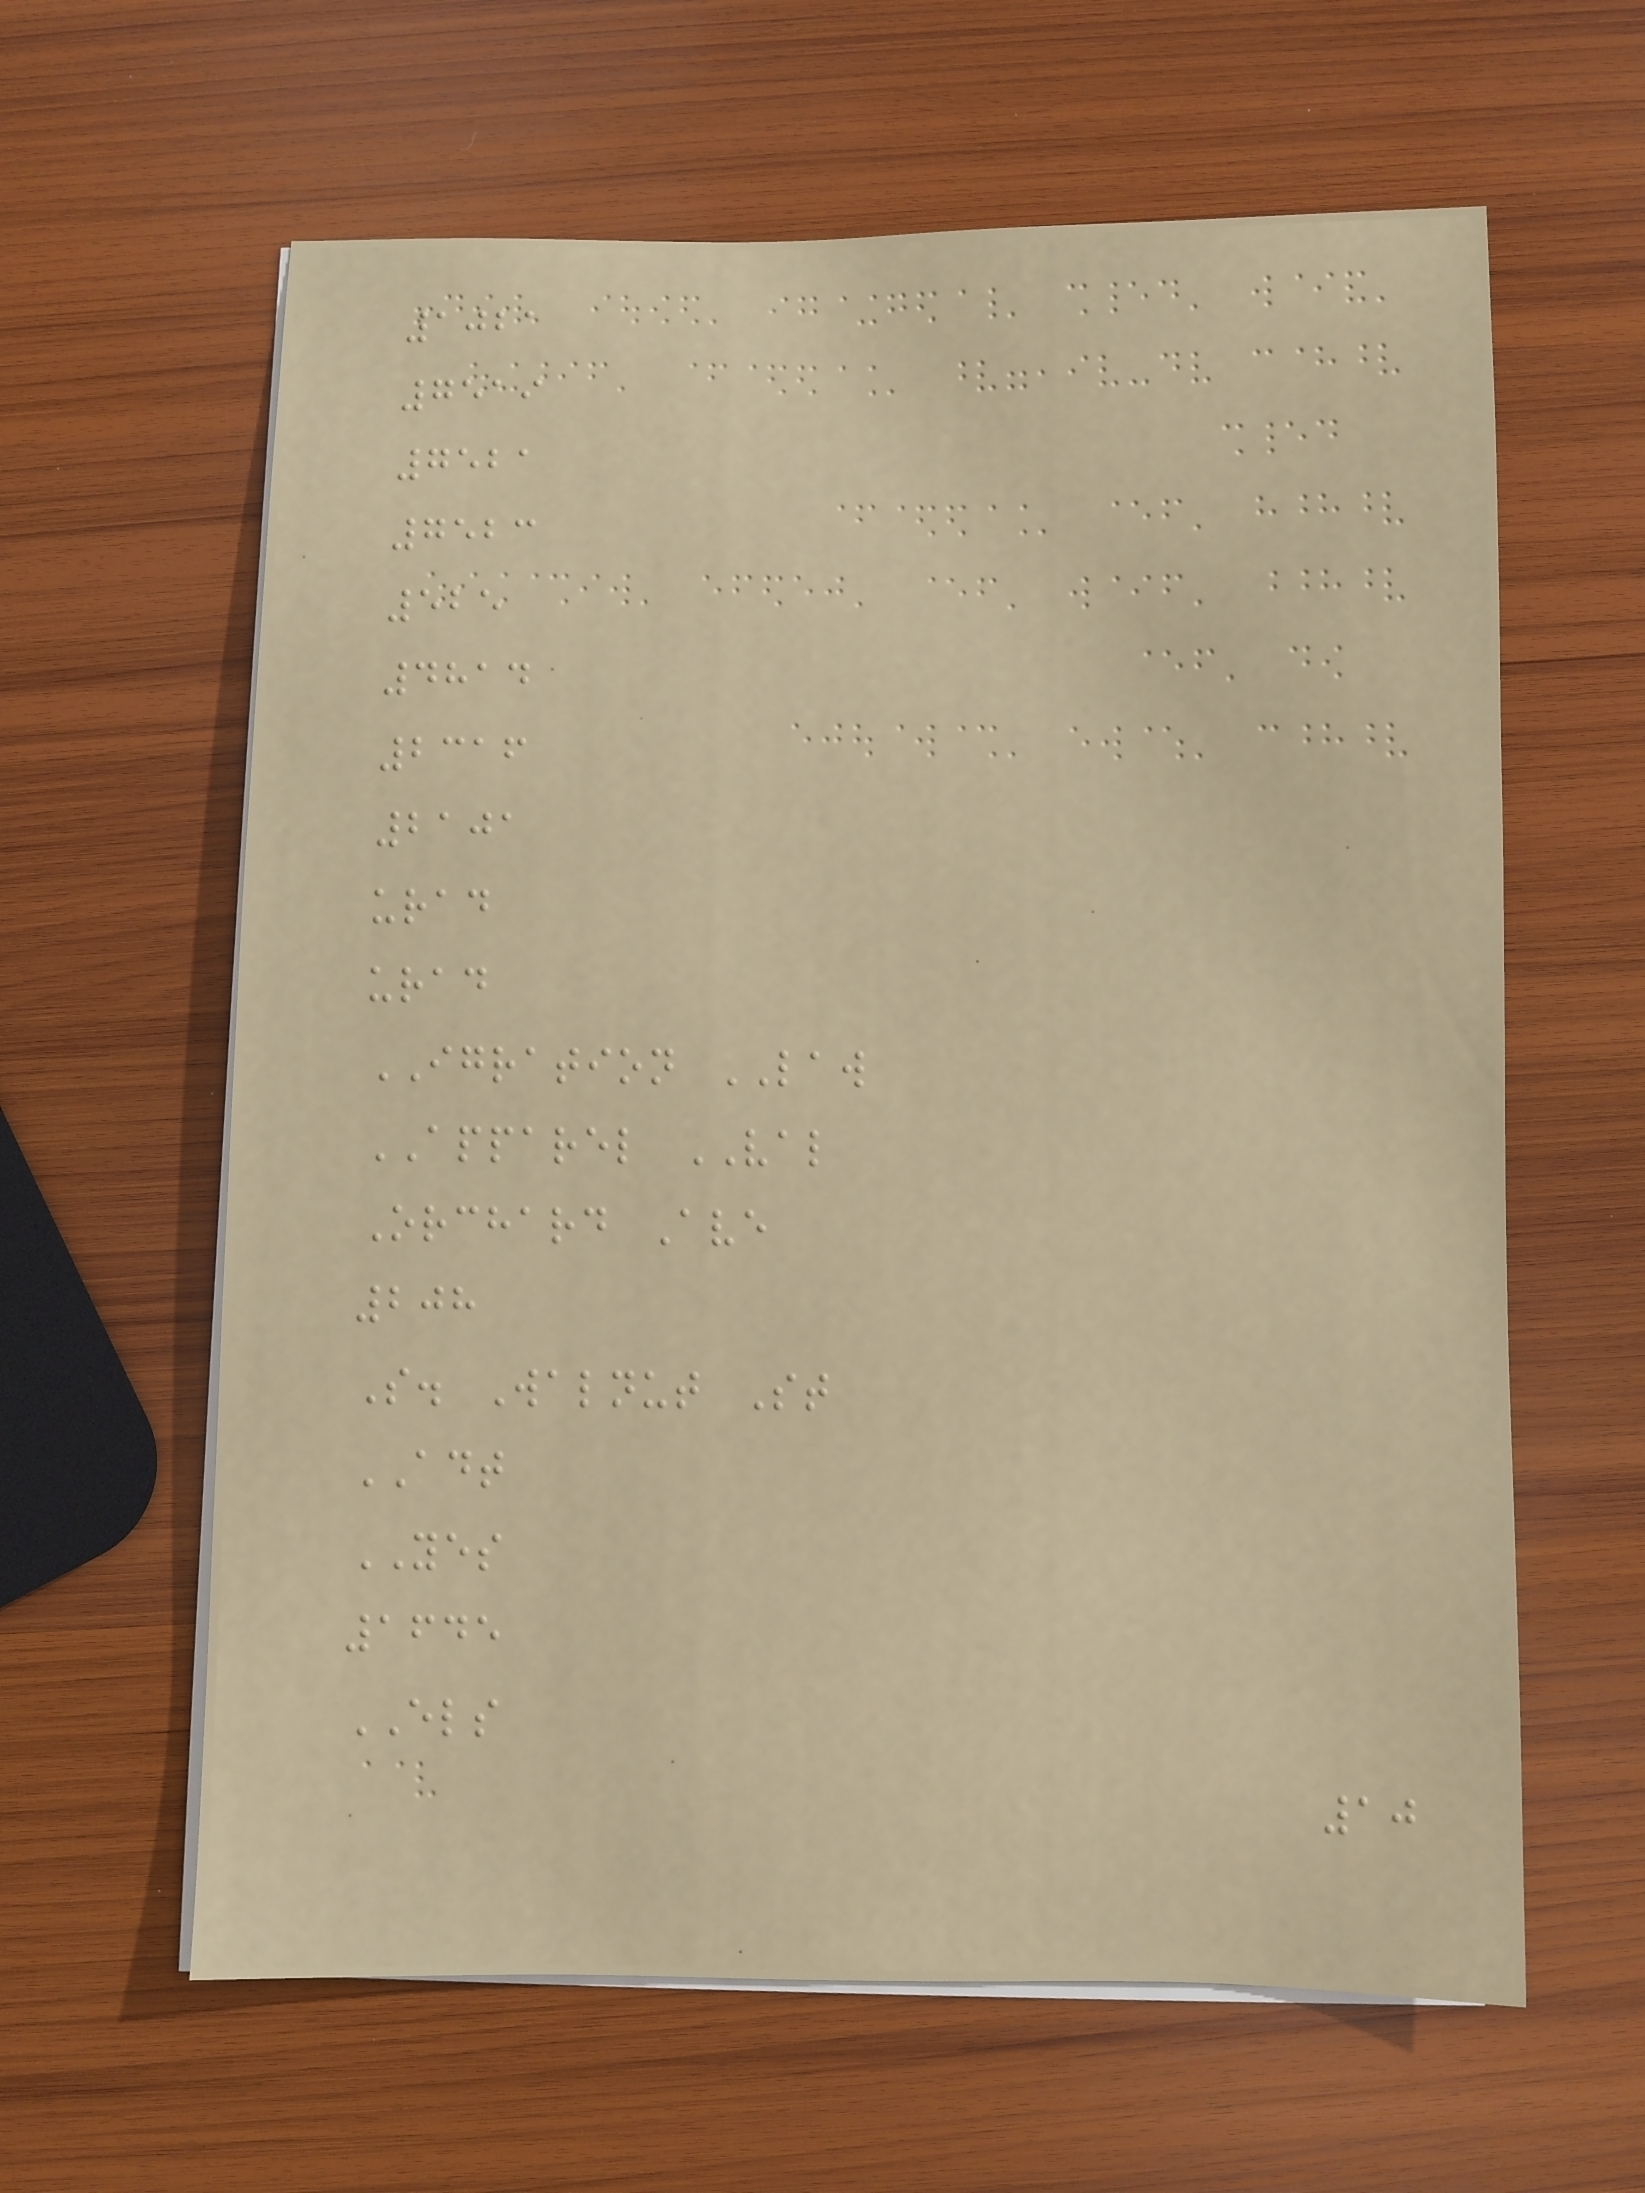1021
7519
7521
7523
525
4814
2316
2101
urad
urad
IGRATION LAW
APPAREL VAL
Orchard Ave
208
S. Walnut St
ADT
YES
1645
ELS
10
